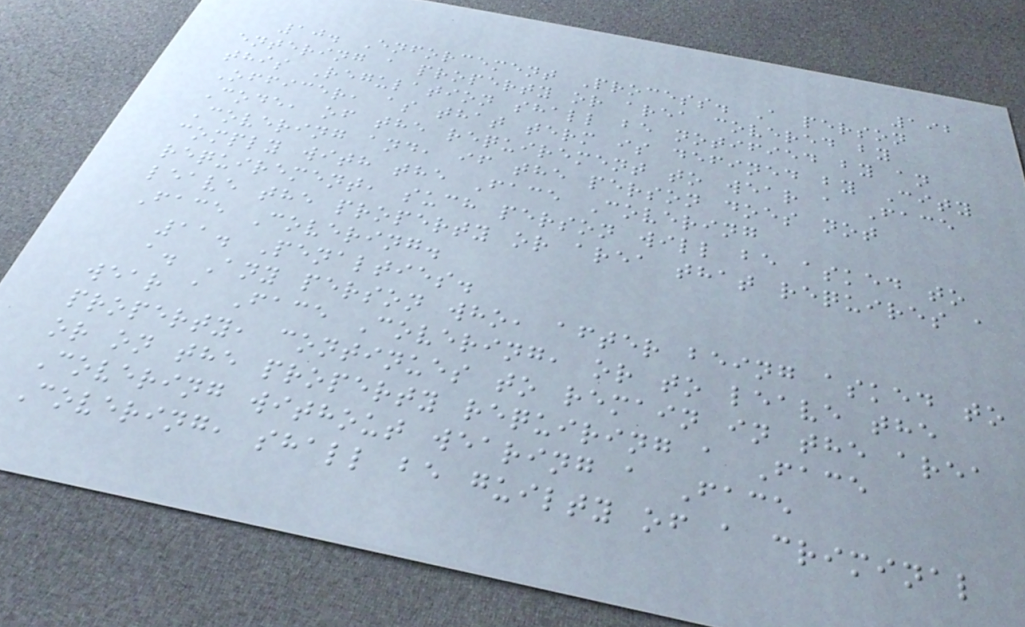192
10. Enforcement Process. A person
entering a property or area covered by
this Regulation shall be notified by an
Officer, as that term is defined by City
Code, of the requirement to wear a Face
Covering and, if the person does not
comply with the Face Covering
requirement, such person will be asked to
leave the property or area that requires a
Face Covering.
11. Penalties.
a. Any person who, after being asked to
wear a Face Covering, or to leave the
property, continues to remain in the area
or on the property requiring a Face
Covering without wearing a Face
Covering, shall be guilty of a criminal
